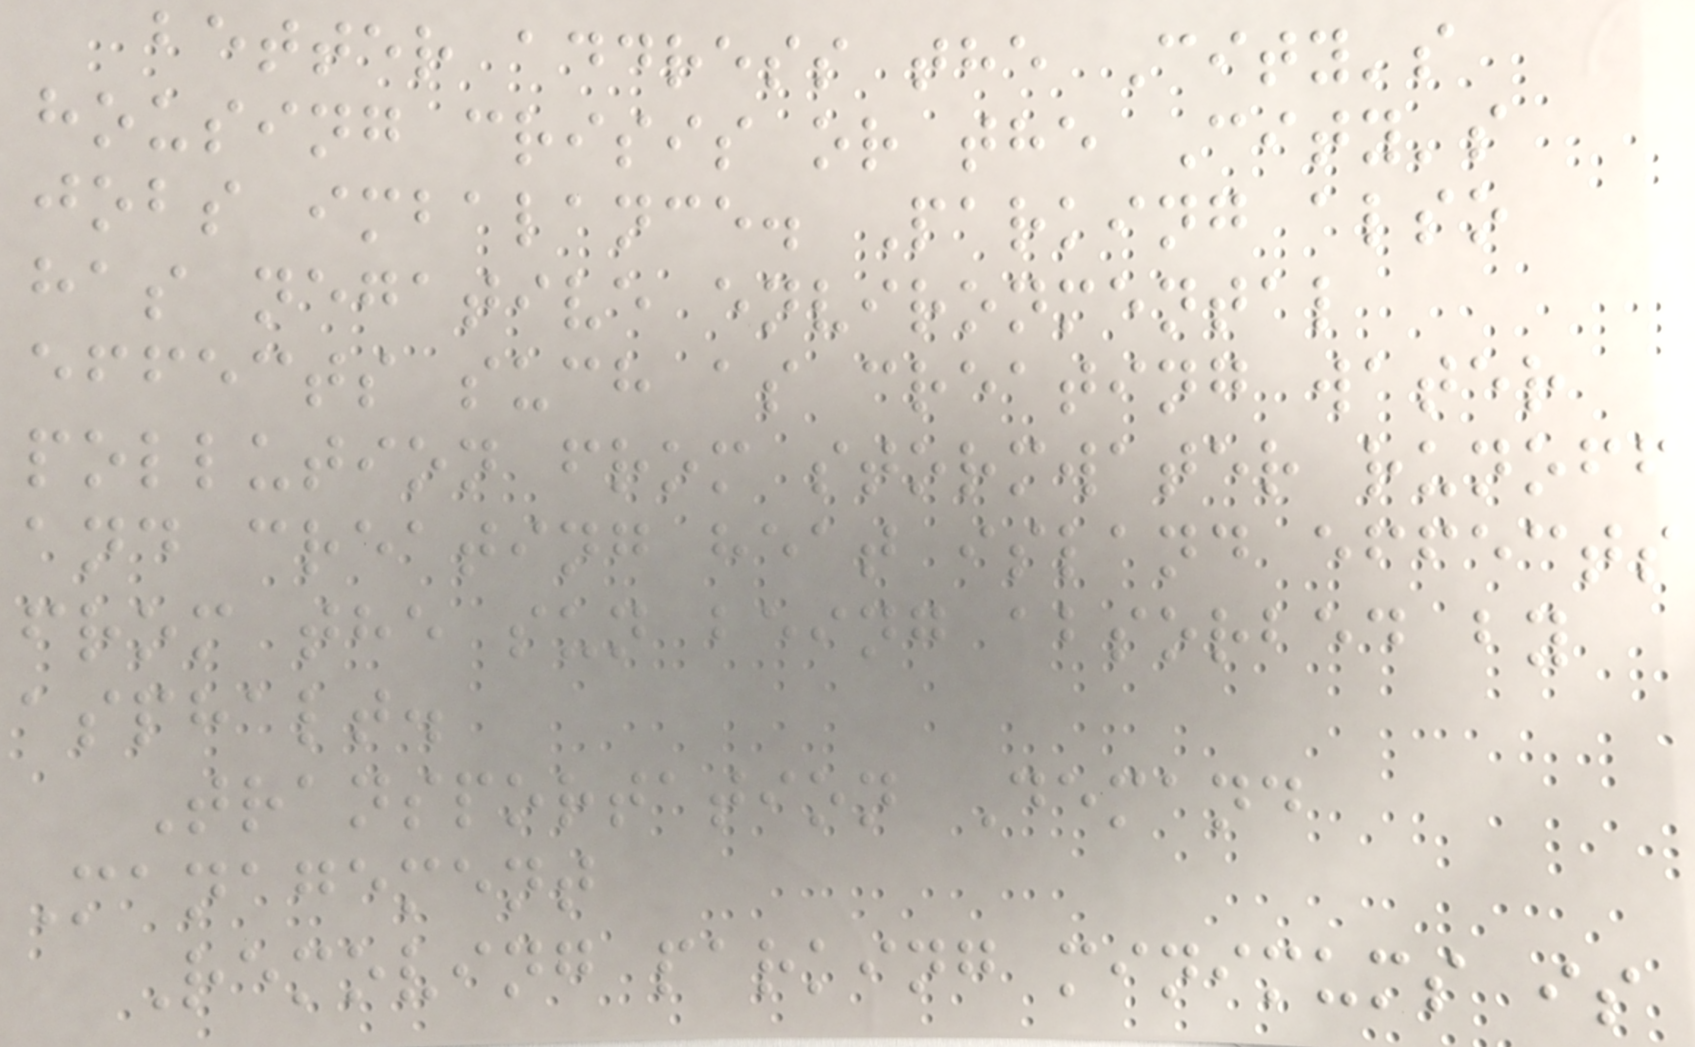better address the City's
housing crisis or the City's
jobs imbalance. Parking also
has negative environmental
effects such as creating water
pollution from stormwater runoff
and creating heat island effects
from the sun being absorbed by
asphalt.
Transportation Demand
Management
Removing parking minimums is
